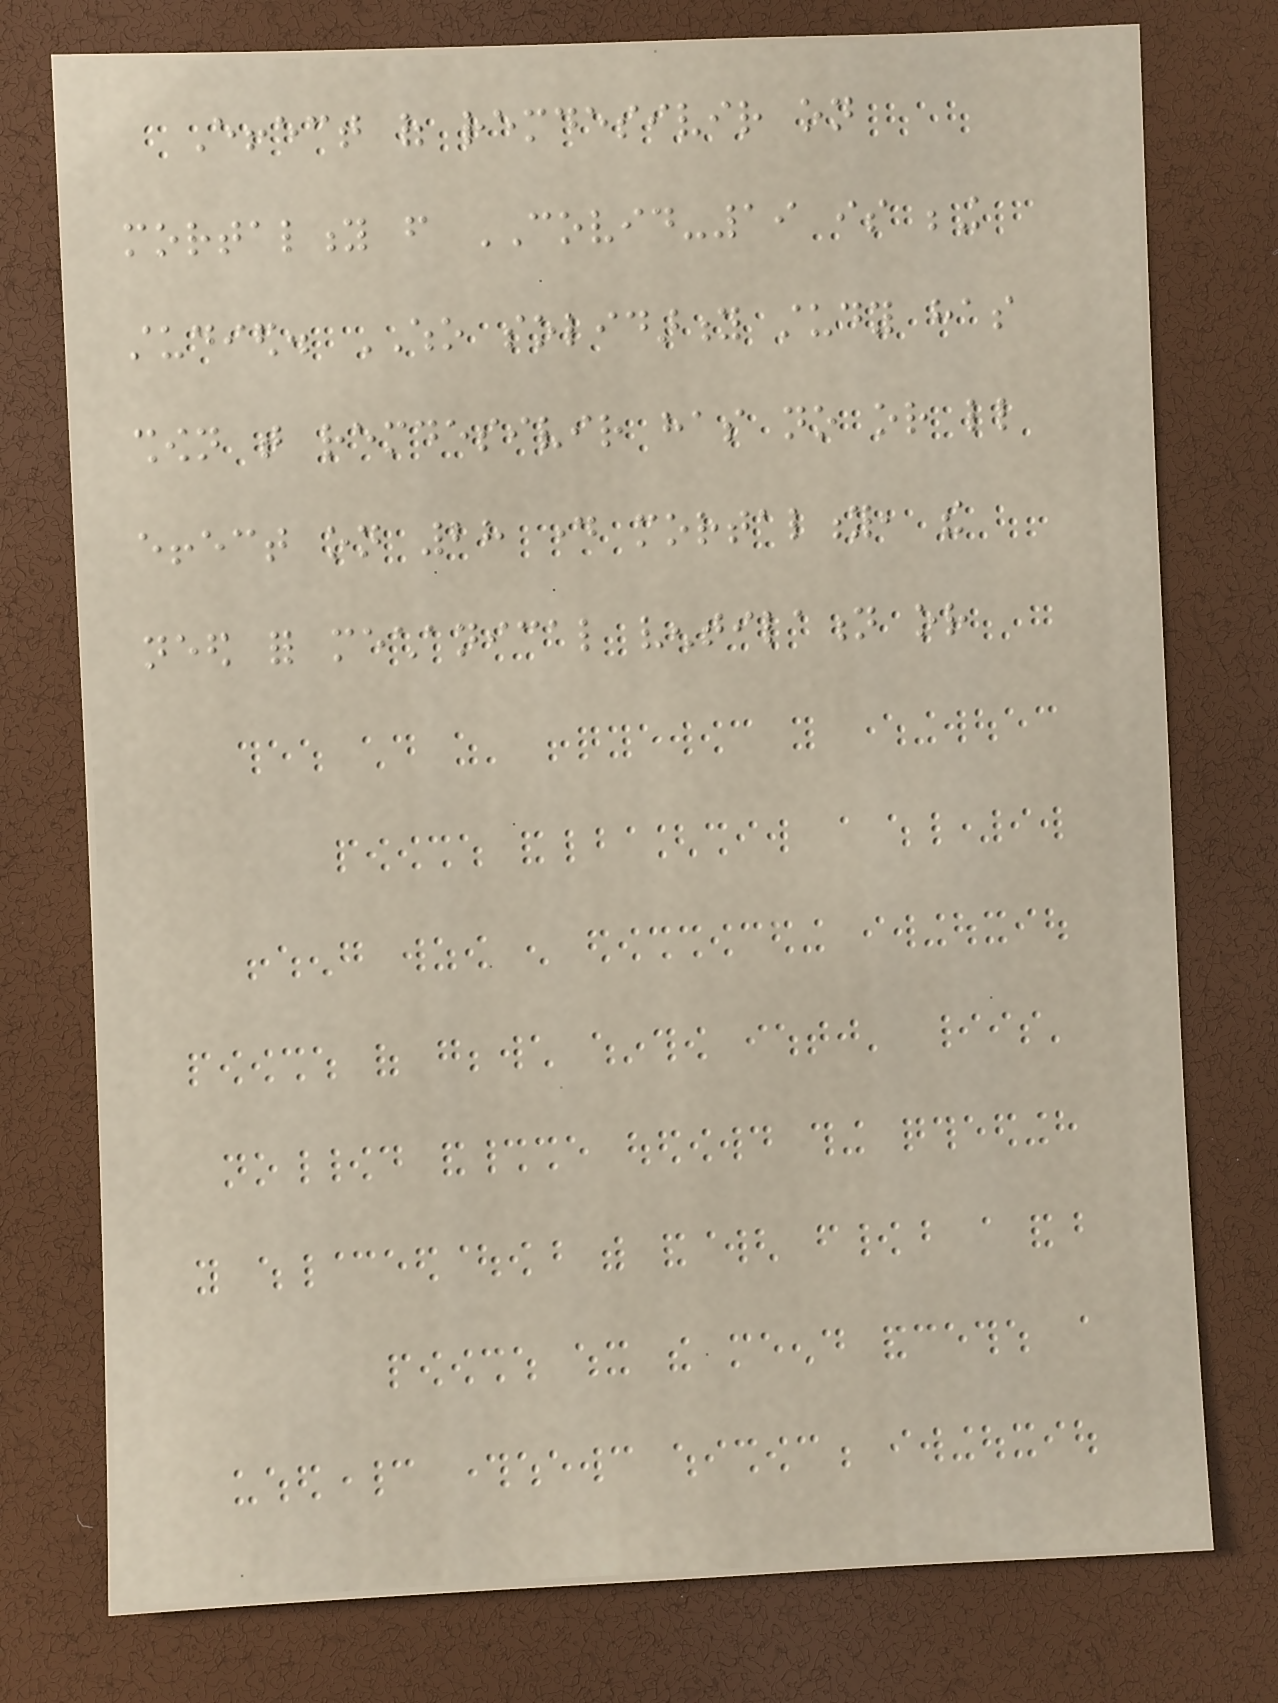Effect of remdesivir on
mortality from COVID-19 is being
studied. WHO solidarity study has
shown that remdesivir has no or little
effect on 28 day mortality, the
need for mechanical ventilation or
